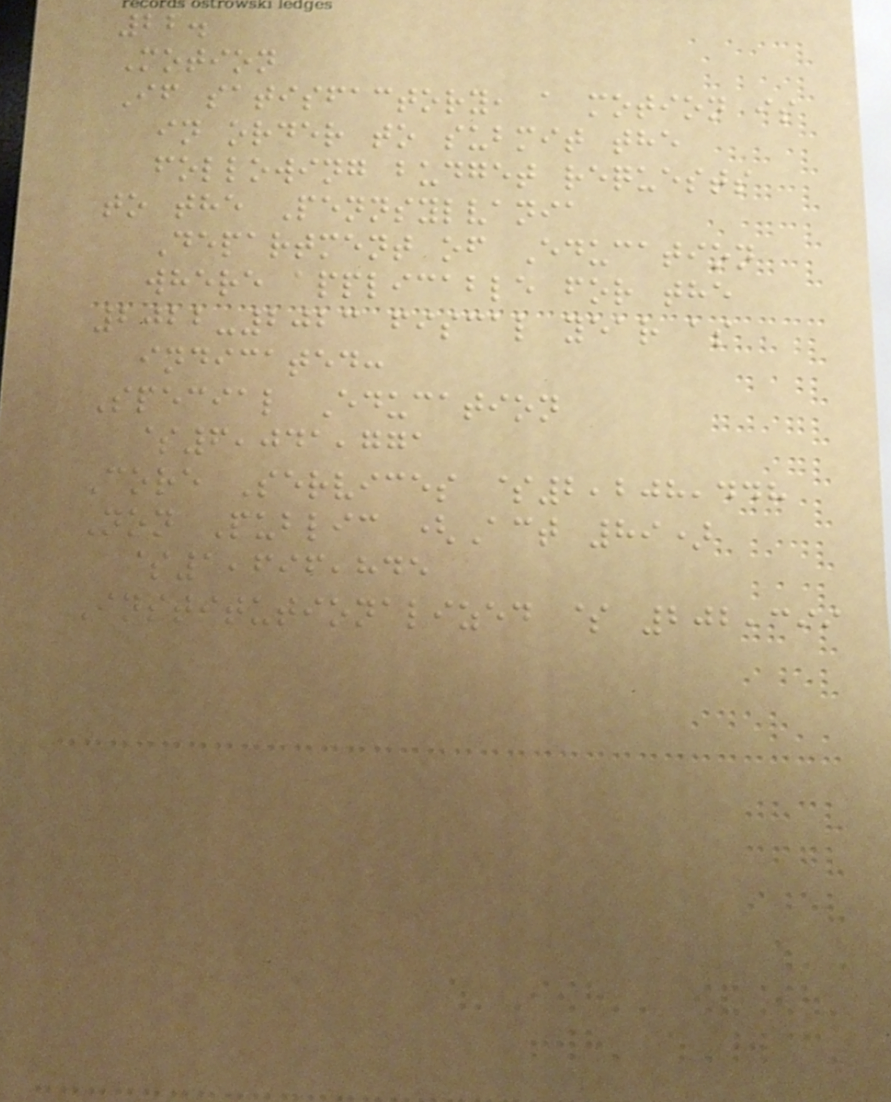22.
Motion
If satisfactory, a motion is
in order to submit the
following budget requests
to the Pennsylvania
Department of Education
where applicable for the
2022-2023 fiscal year as
indicated:
Special Education
$6,041,771
Core Services $2,208,448
Non Public (Act 89)
$1,696,845
Institutionalized $ 202,399
